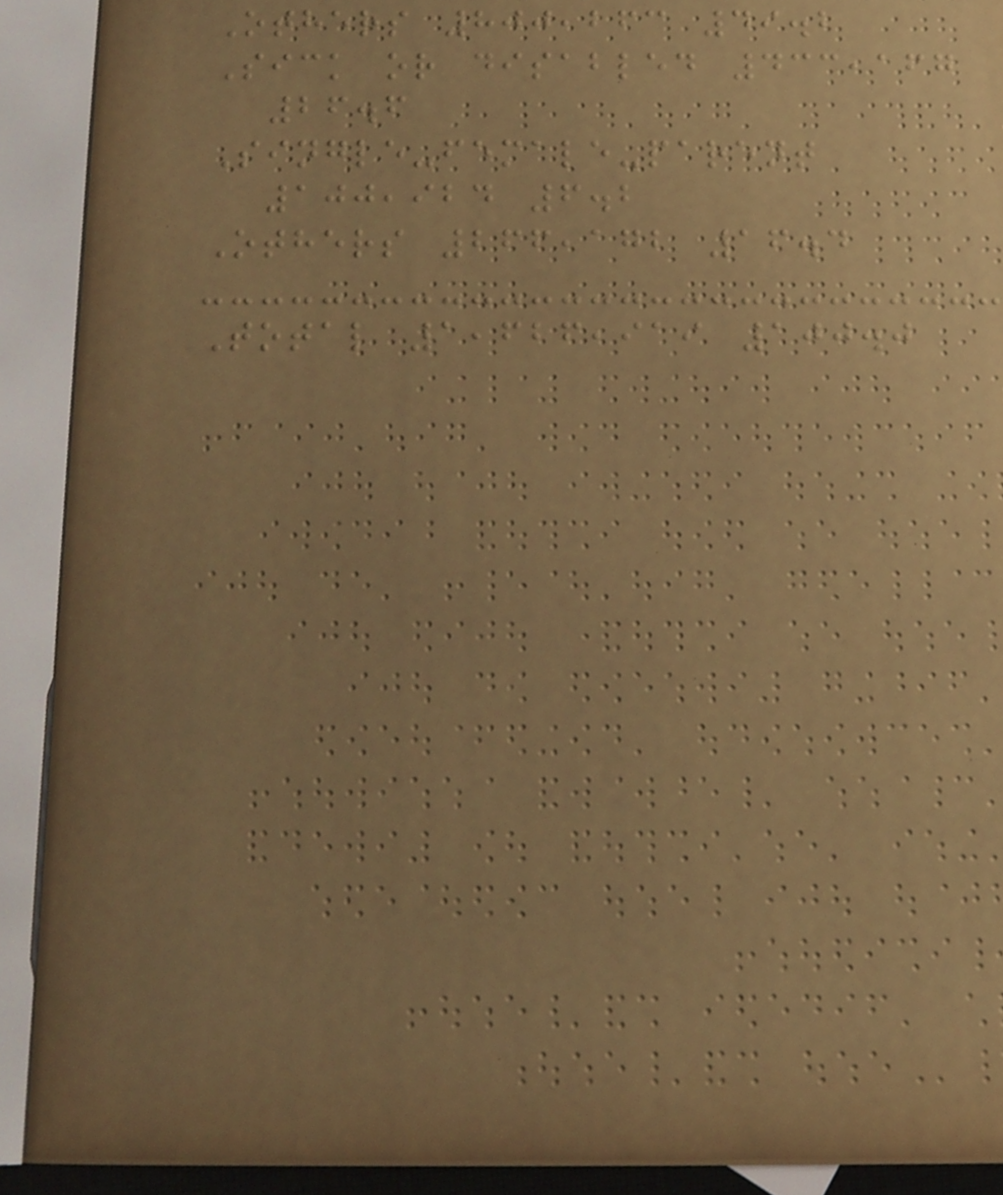Others 800,263 49.2
Sick or disabled 433,167
26.6
Single-female-parent
100,924 6.2
Others 266,172 16.4
Total 1,626,919 100.0
